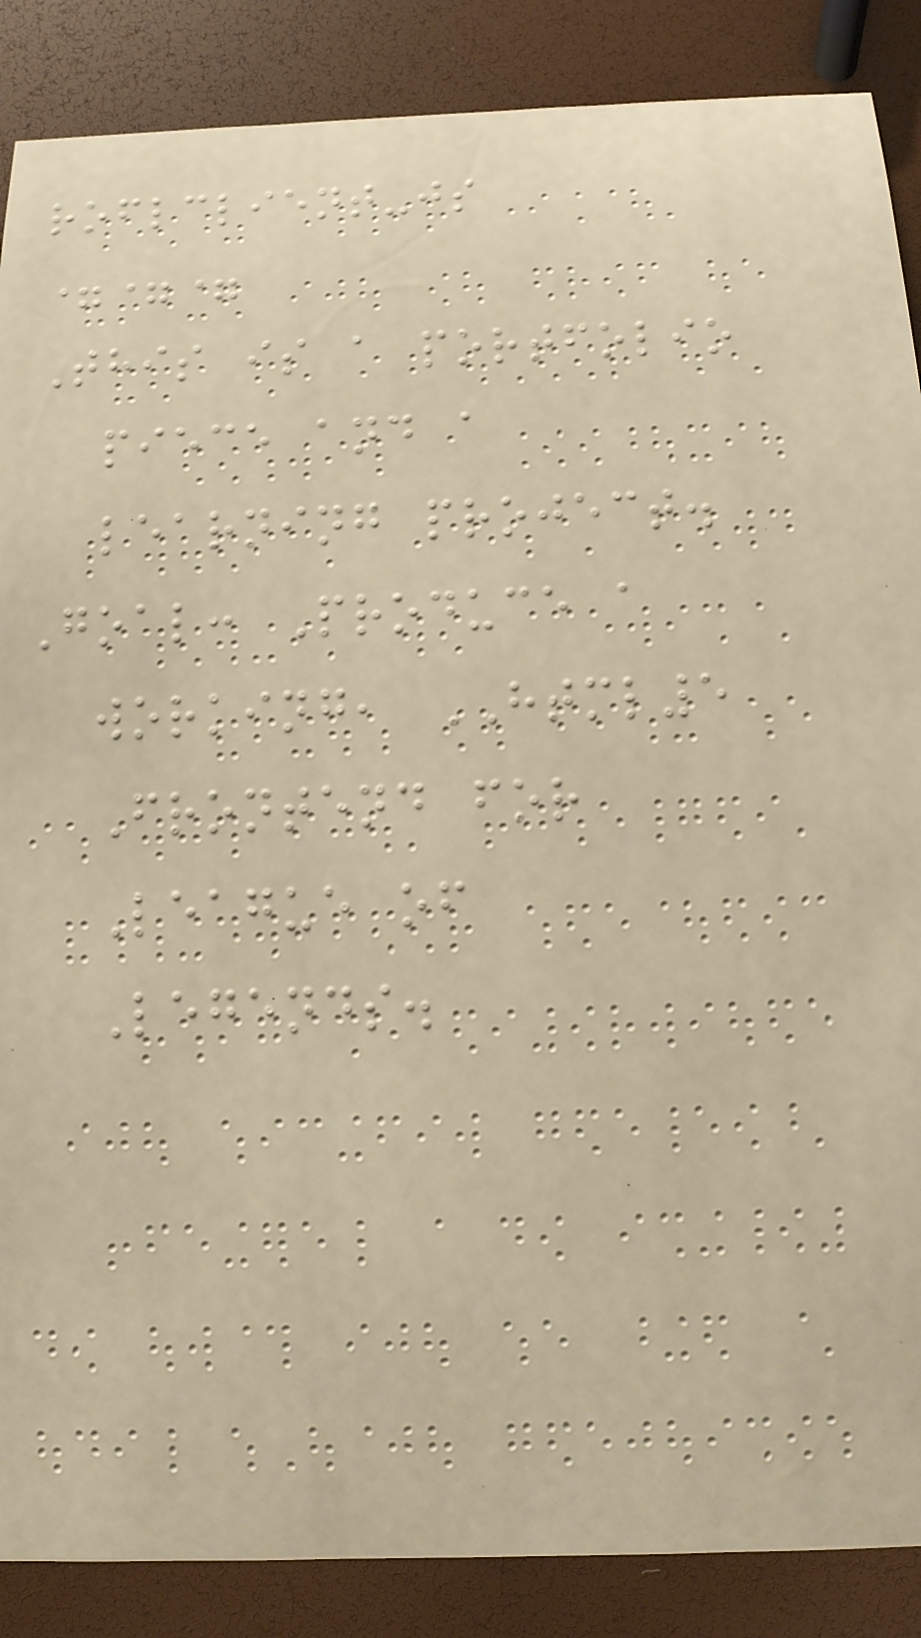roflclient-js
===
This is a portfolio
piece and a
learning project.
Goal: Produce a
working, HTML5
Frontend for
League of
Legends.
